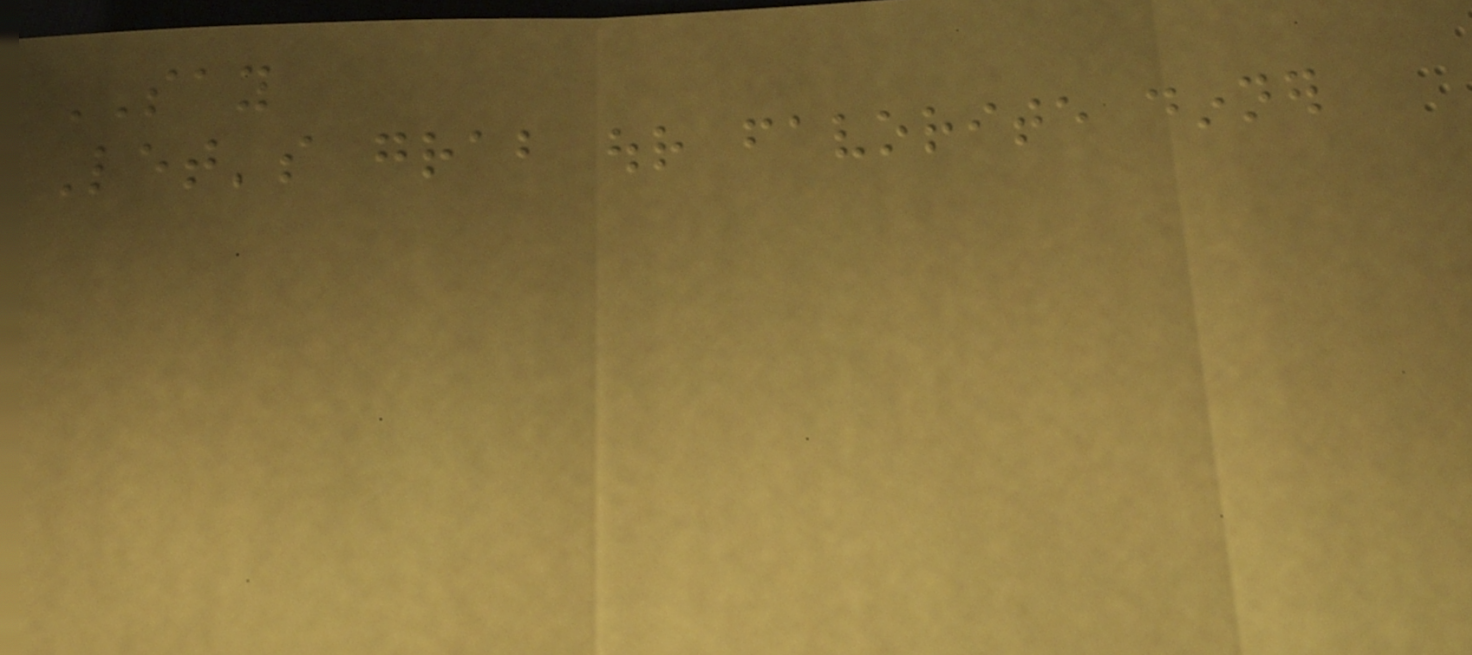SAY
Let's grab our favorite dinner
